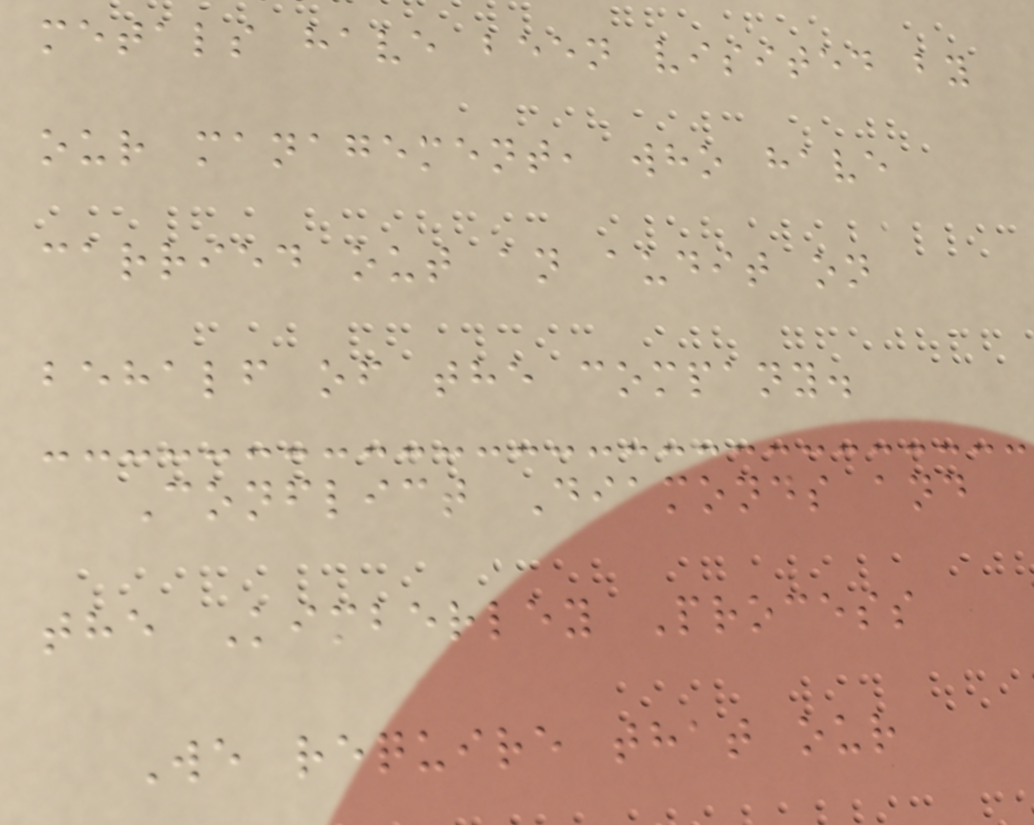metals have been visited by
our management, who have
carried out an audit on
behalf of the company.
Conflict Diamonds and
the Kimberley Process
We require that our
